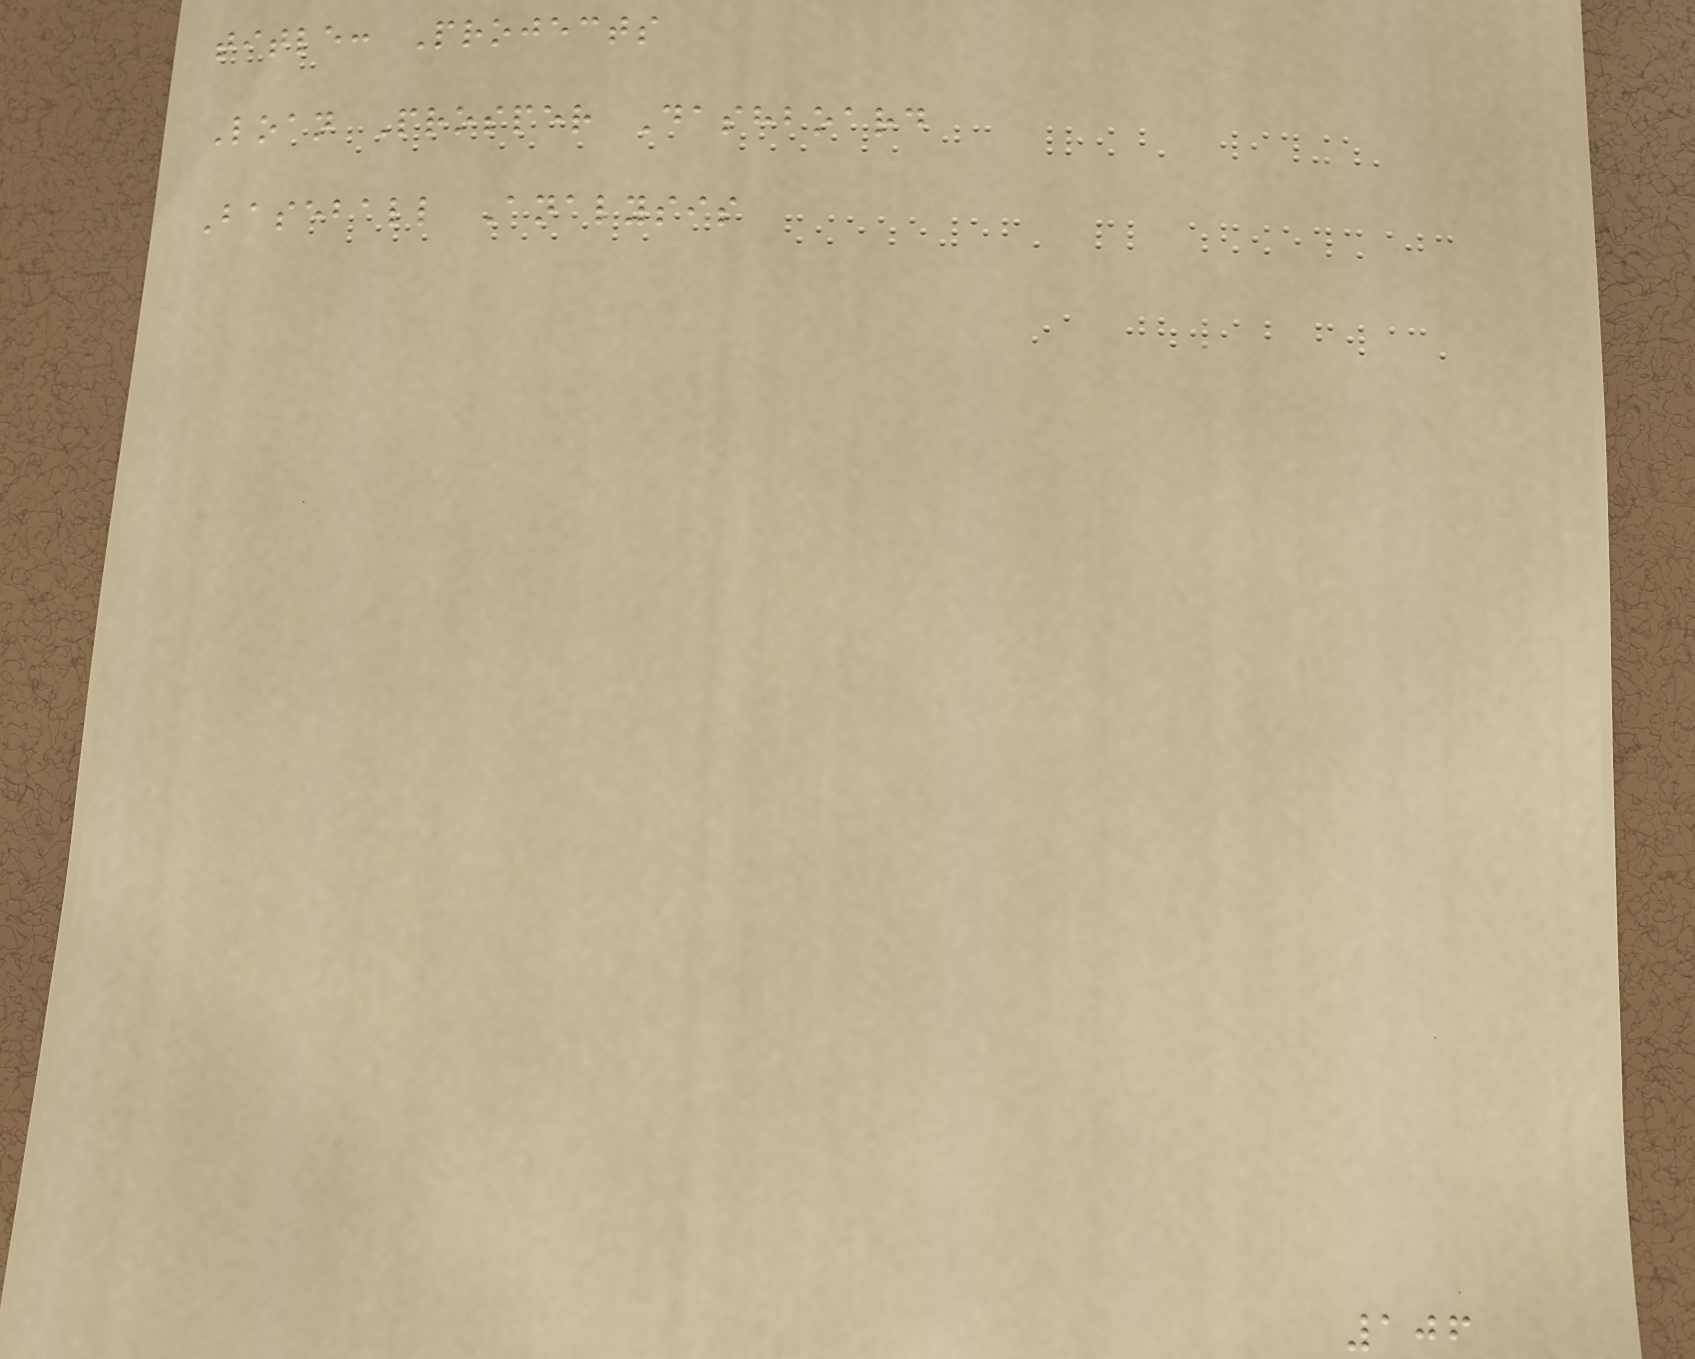title: Projects
Loan Prosper Dashboard
Baseball Analysis
106
